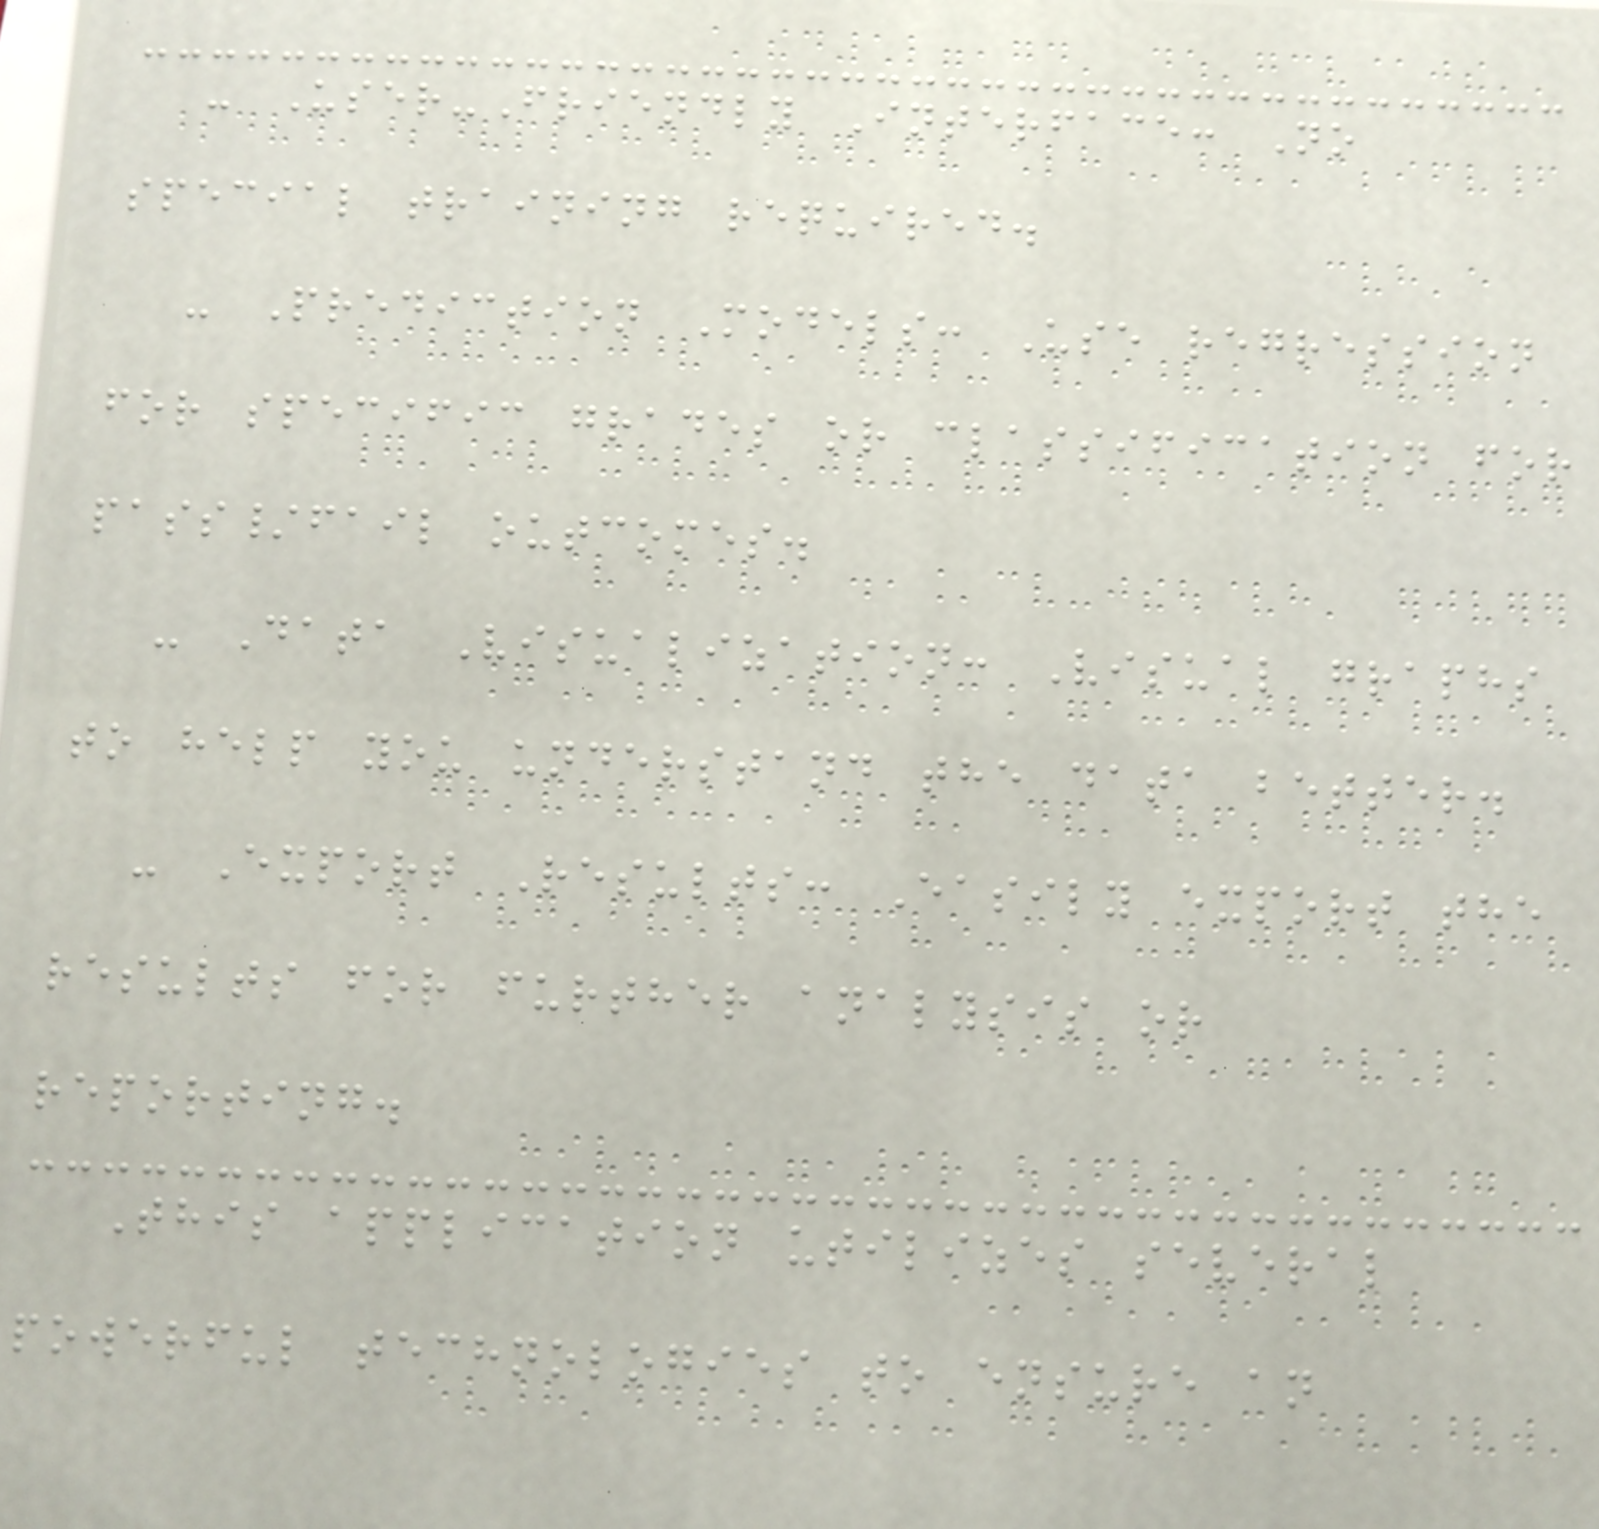- User-Friendly Interface: No
special training required.
- Prediction Models: Use regression
for specific grades or classification for
pass/fail outcomes.
- Data Visualization: Visual graphs
to help you understand the data better.
- Export Results: Easily export the
results for further analysis or
reporting.
This application utilizes several
powerful technologies to ensure an
